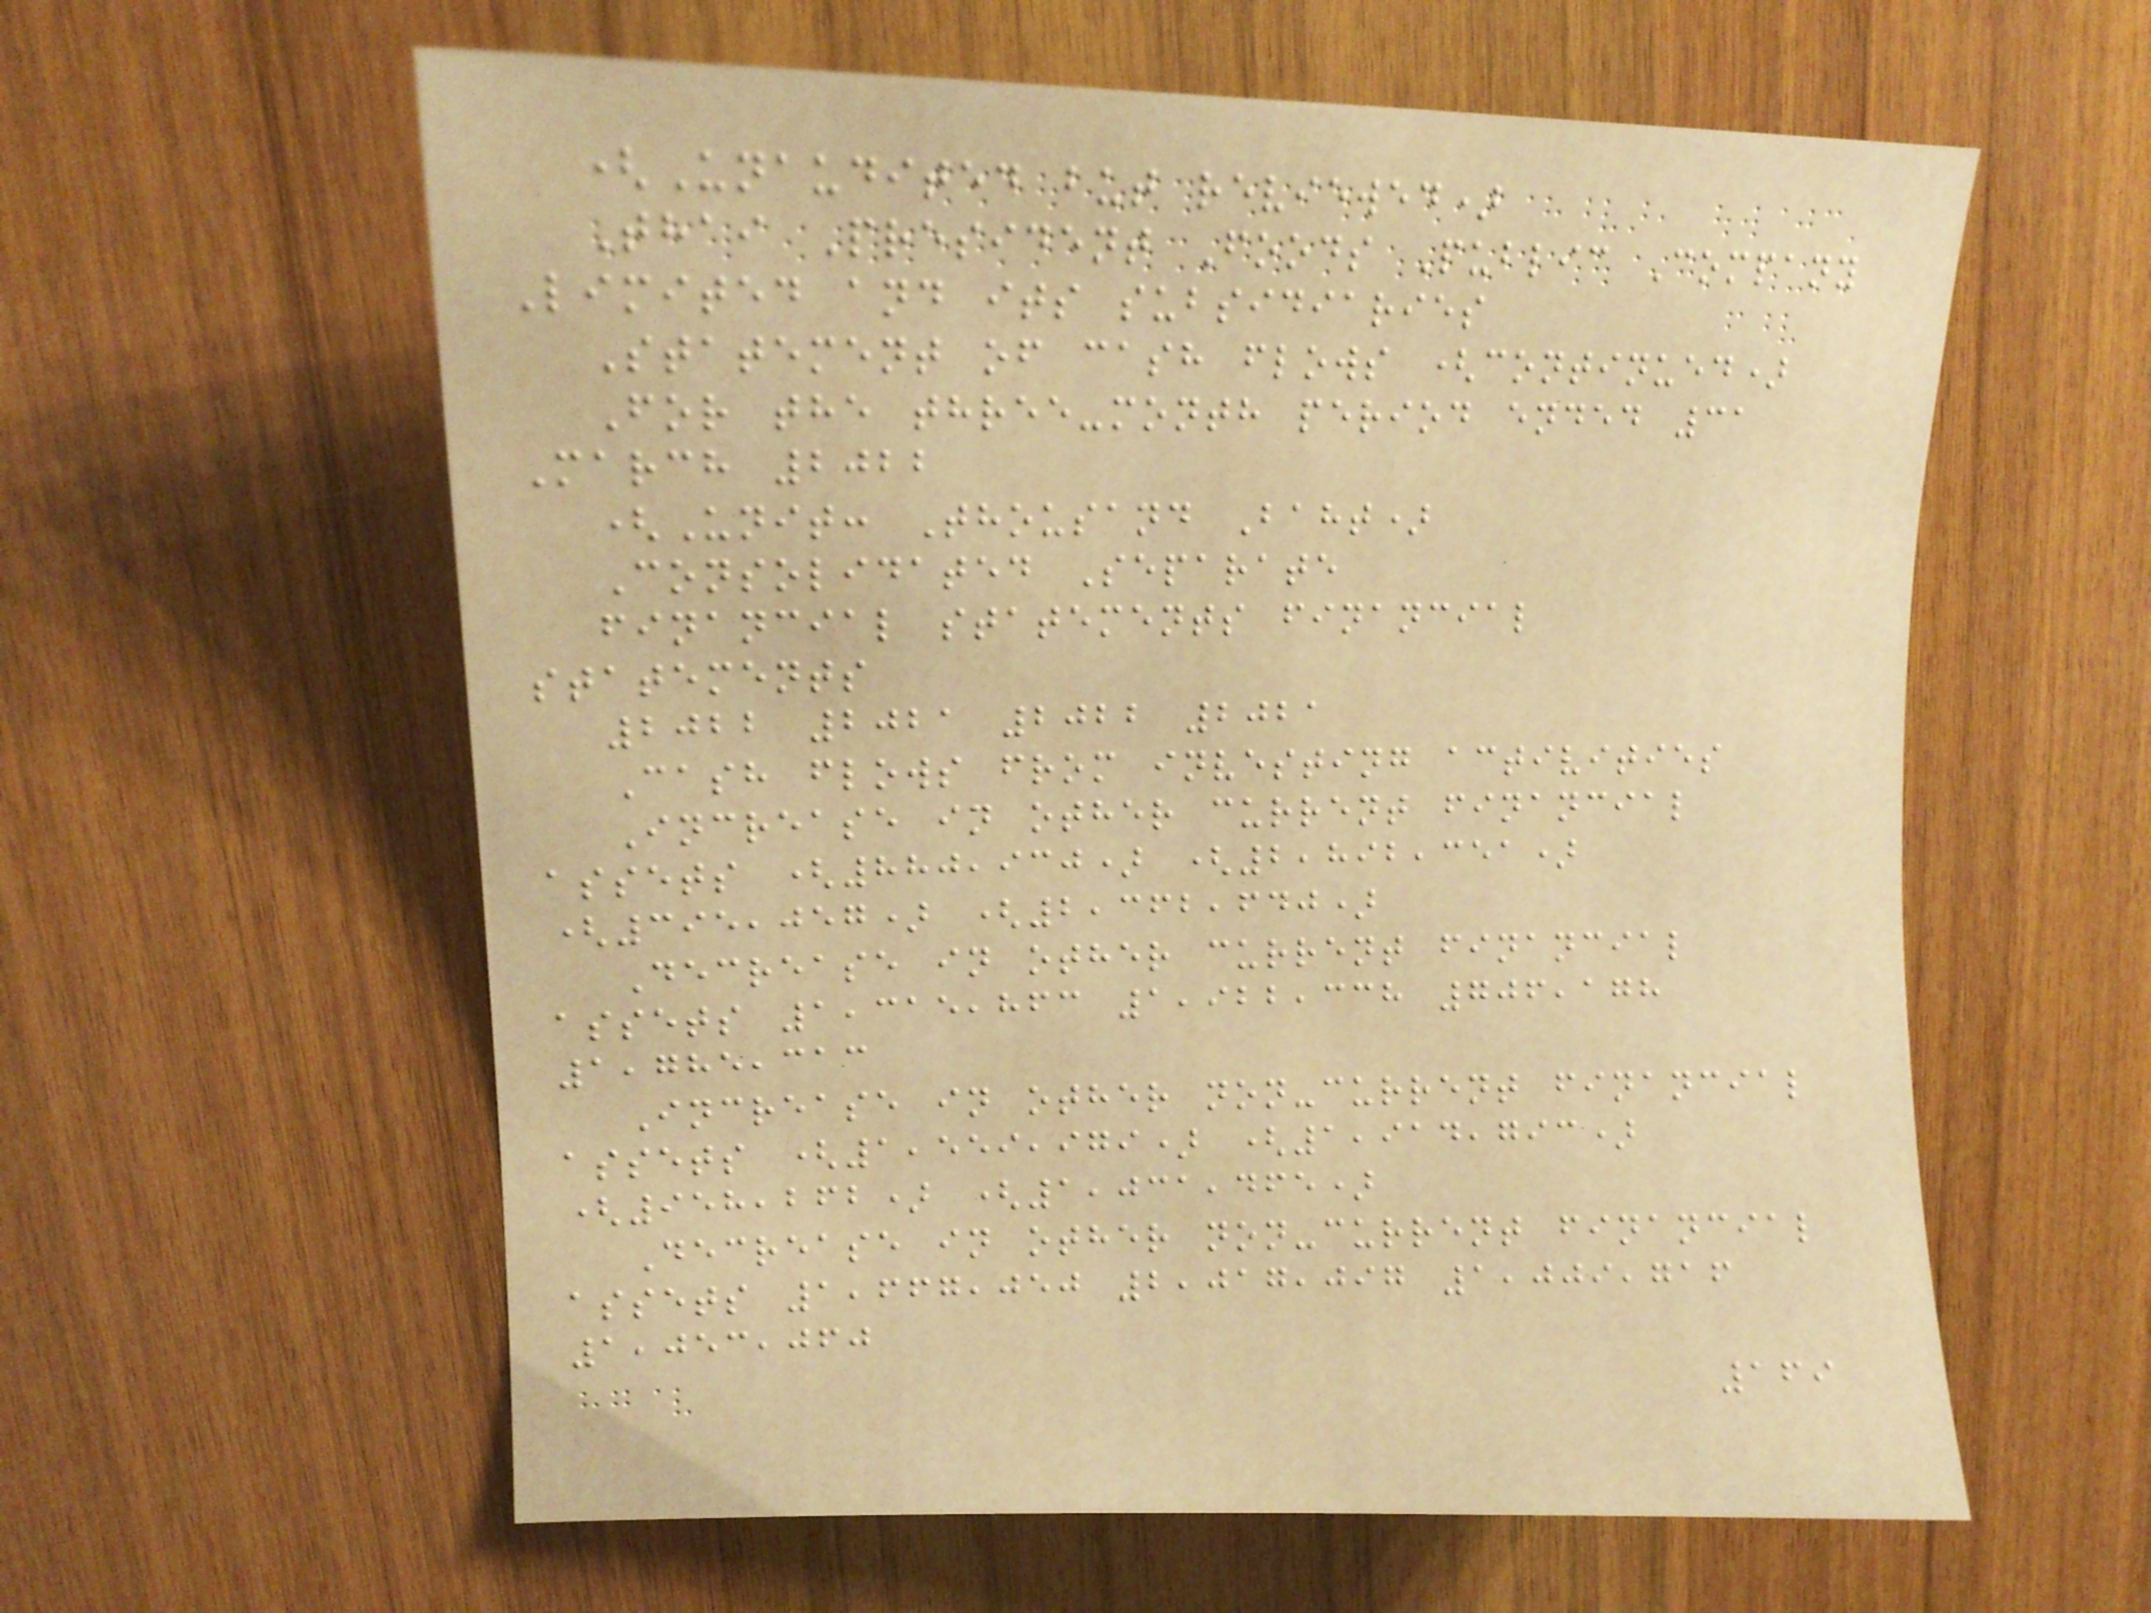(Unaudited but reviewed)
Thai President Foods Public Company
Limited and its subsidiaries
Statement of cash flows (continued)
For the three-month period ended 31
March 2022
(Unit: Thousand Baht)
Consolidated Separate
financial statements financial
statements
2022 2021 2022 2021
Cash flows from investing activities
Increase in other current financial
assets (880,930) (2,892,351)
(395,057) (2,362,640)
Decrease in other current financial
assets 1,315,863 1,922,338 706,178
1,785,313
Increase in other non-current financial
assets (1,559,979) (1,914,793)
(958,262) (1,031,465)
Decrease in other non-current financial
assets 1,667,050 2,017,097 1,009,716
1,053,060
169
